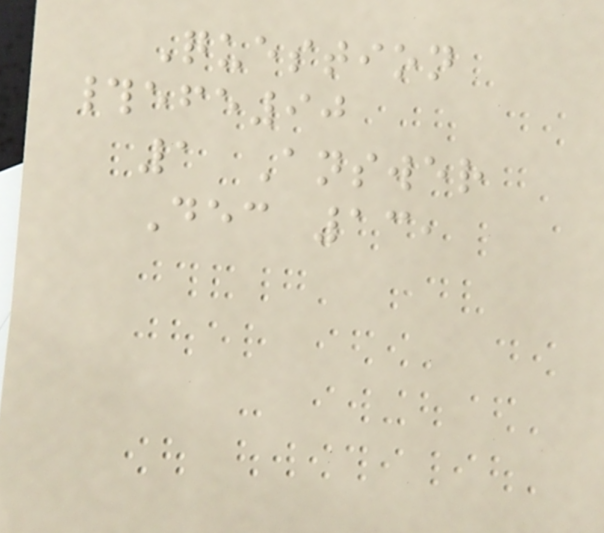Question
#efe90
1 Answer
Dec 13,
